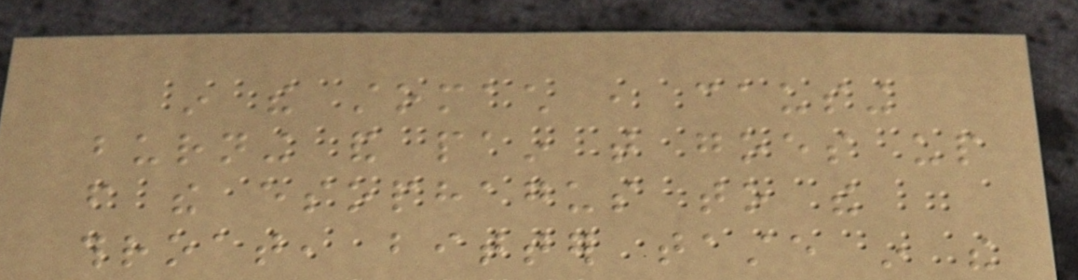in the stomach , causing
burning and pain that goes up
from the esophagus to the
throat, bitter taste in the
